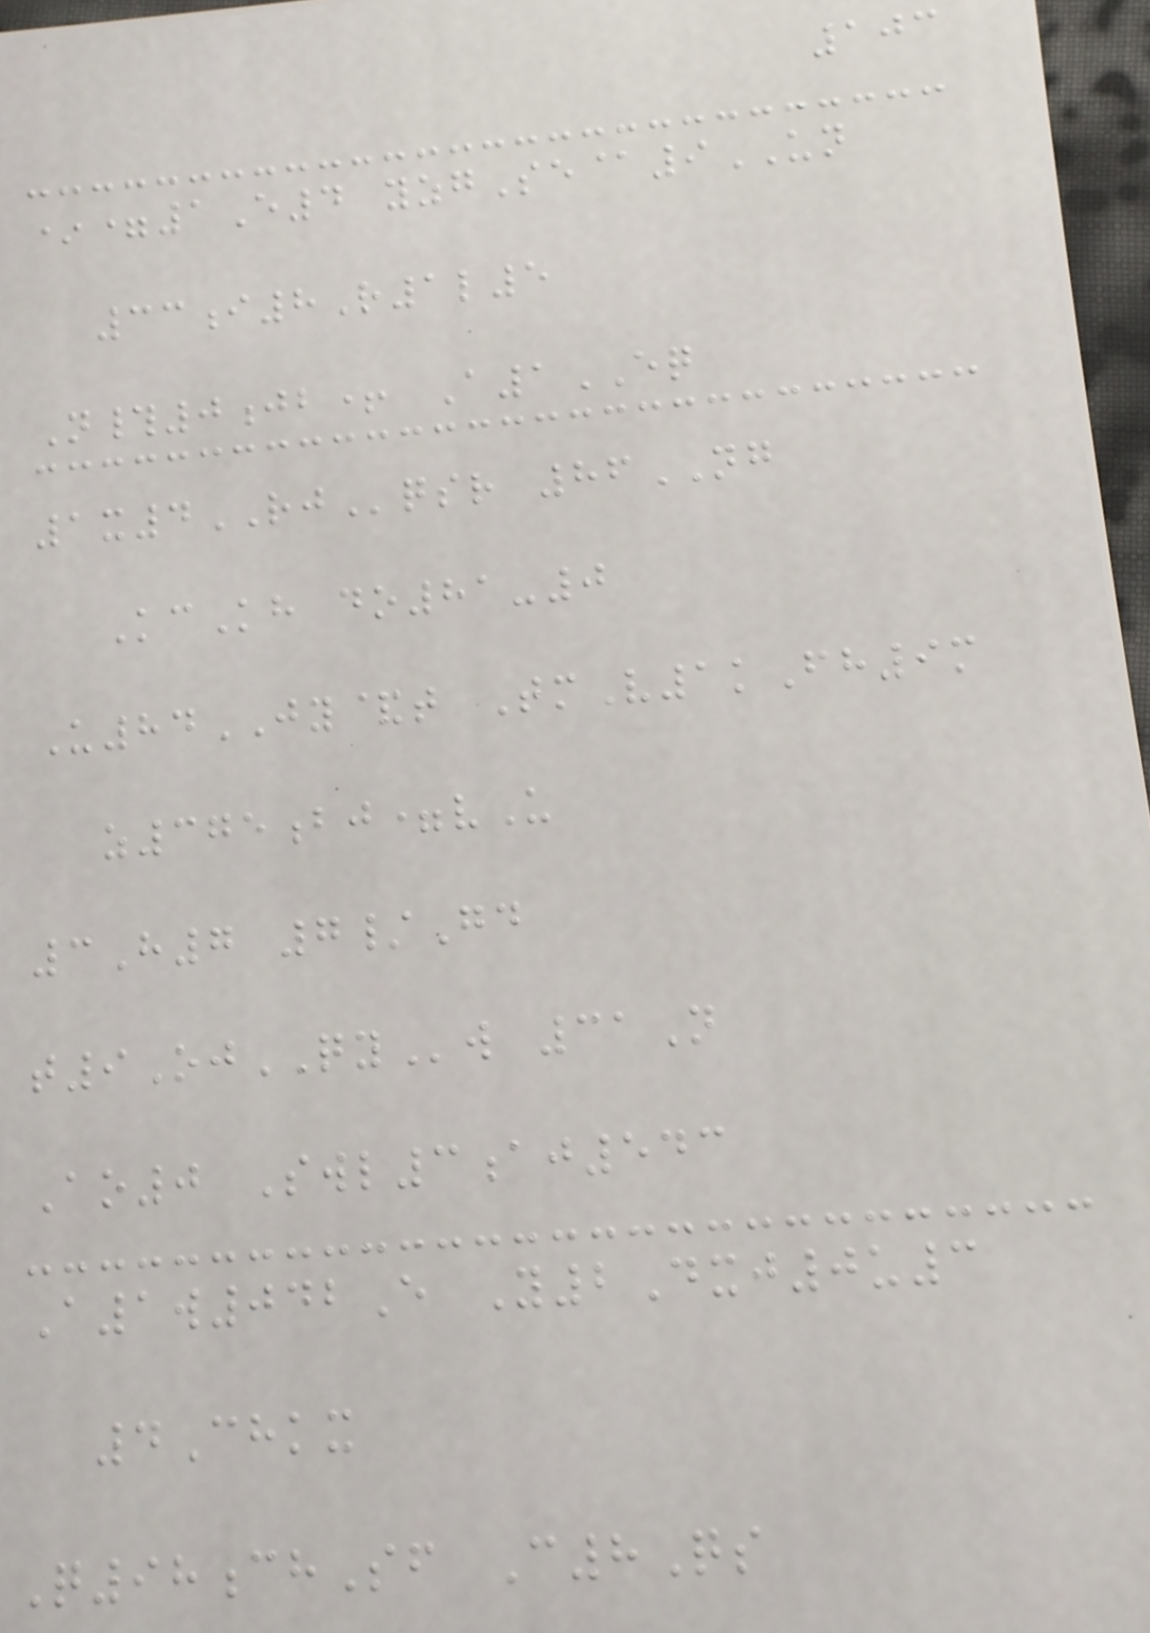103
*=1E4 yzgSe@9UN
33i8R1l5
N#0jb+ A1EQ
1x4RJqsr 86NG
KcKh do81-0
U84JY&t TmV1kFh9m
z375bj=vU
3H7 7/Gd
t9OjQYw 31N
Ao0 Swl3aj543
A1w042E Y2Dxj0u3
4Chkx
Q98chSf C8Qs
